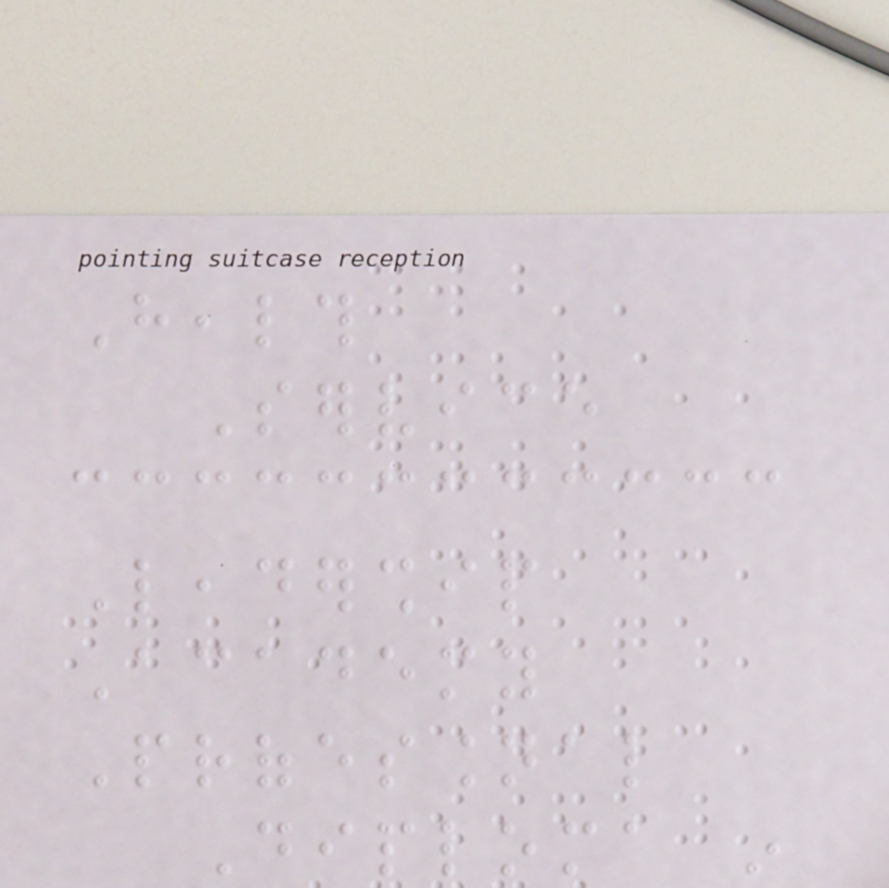Health
Service
Leadership
Academy
Professional
Diploma in
